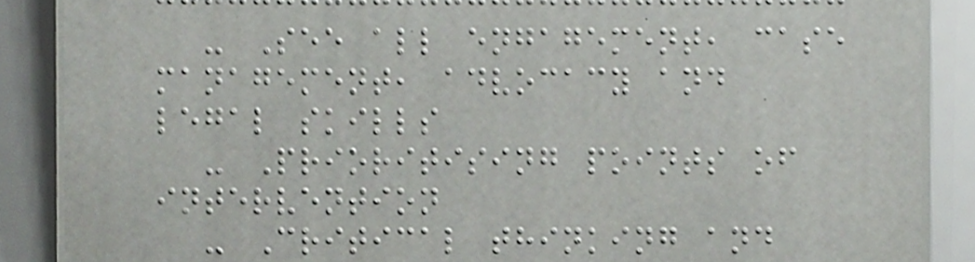- See all engagement, case
management, advocacy and
legal skills
- Prioritising points of
intervention
- Critical thinking and
